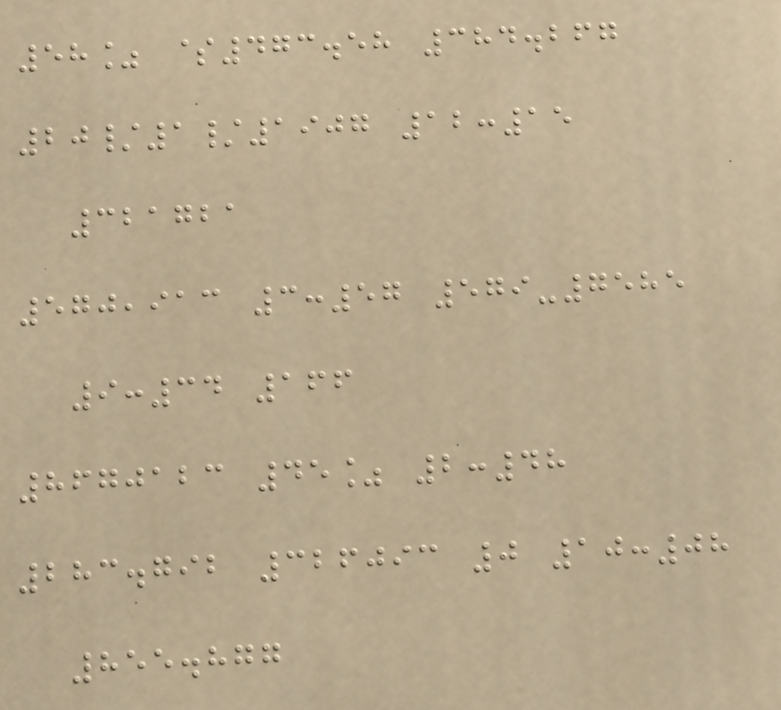58% $473.58 384.267
20/1/1907 12:15
321721
570,913 3:57 579-7585
9:34 166
8670123 45% 2:48
283.792 326093 0 10:08
855.877
